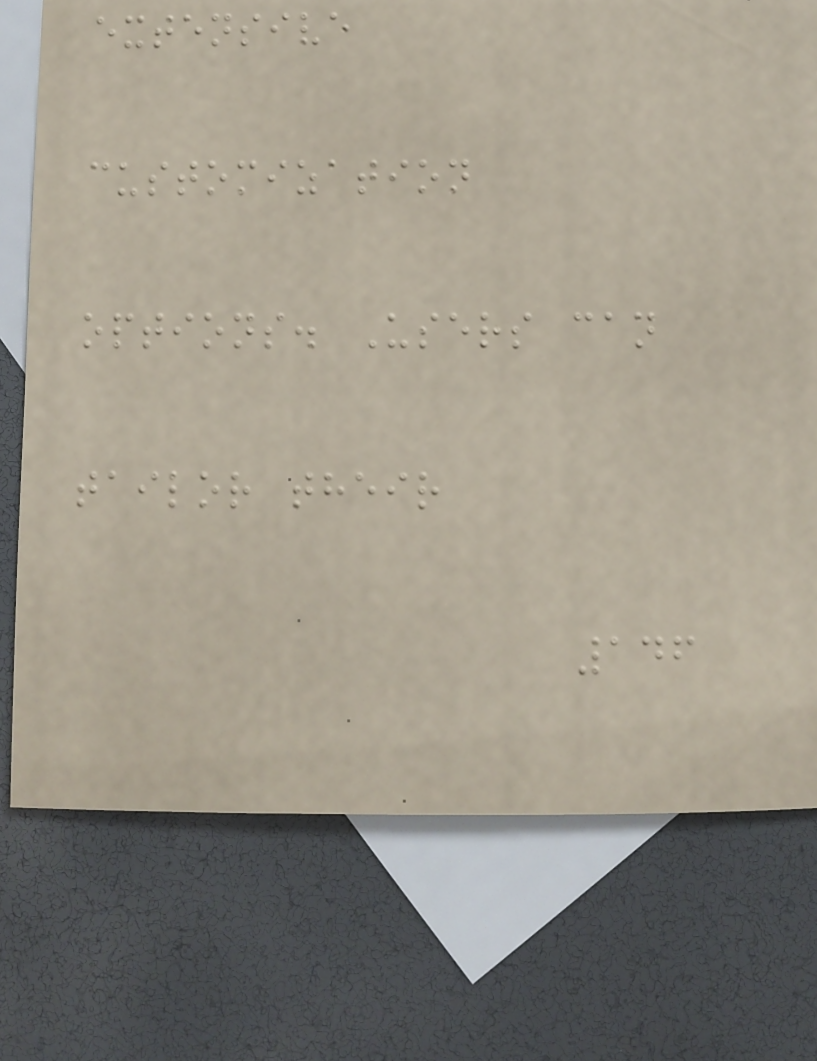extensive
customization
options. Users can
tailor their
146
